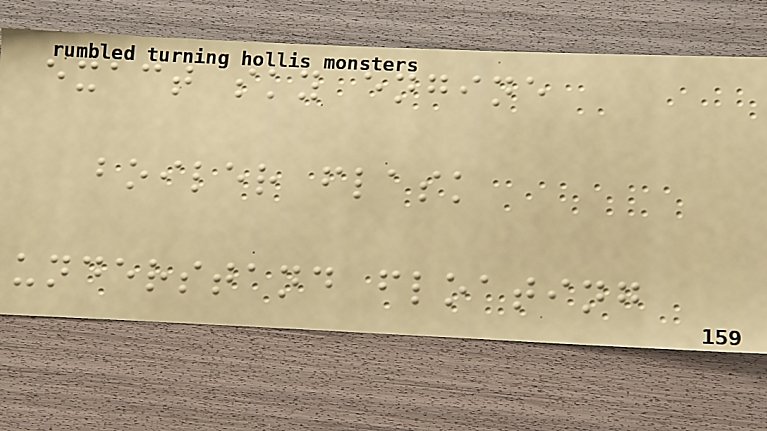exact sky engine
boiler flask
understand floating
